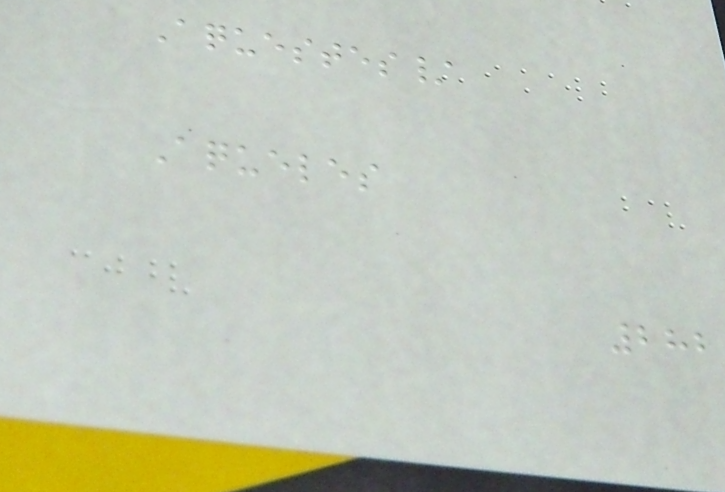Aquestes/
Aqueles
282
